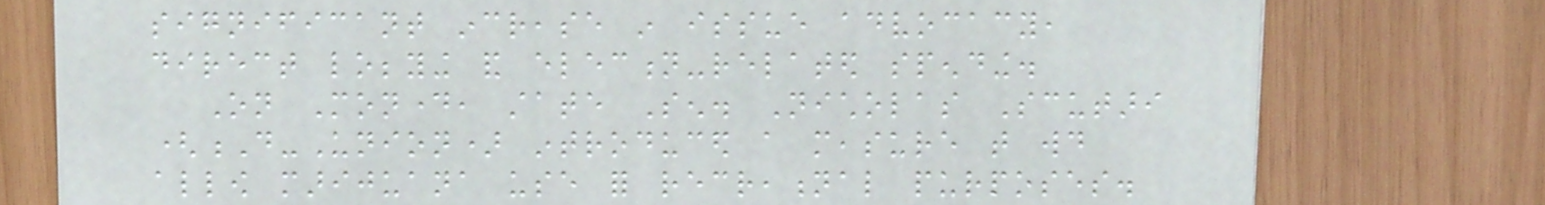significant increase in issue advocacy,
direct lobbying and election-related spending.
On Monday, state Sen. Nicholas Scutari
(D-Union) introduced a measure that would
allow marijuana use for recreational purposes.
